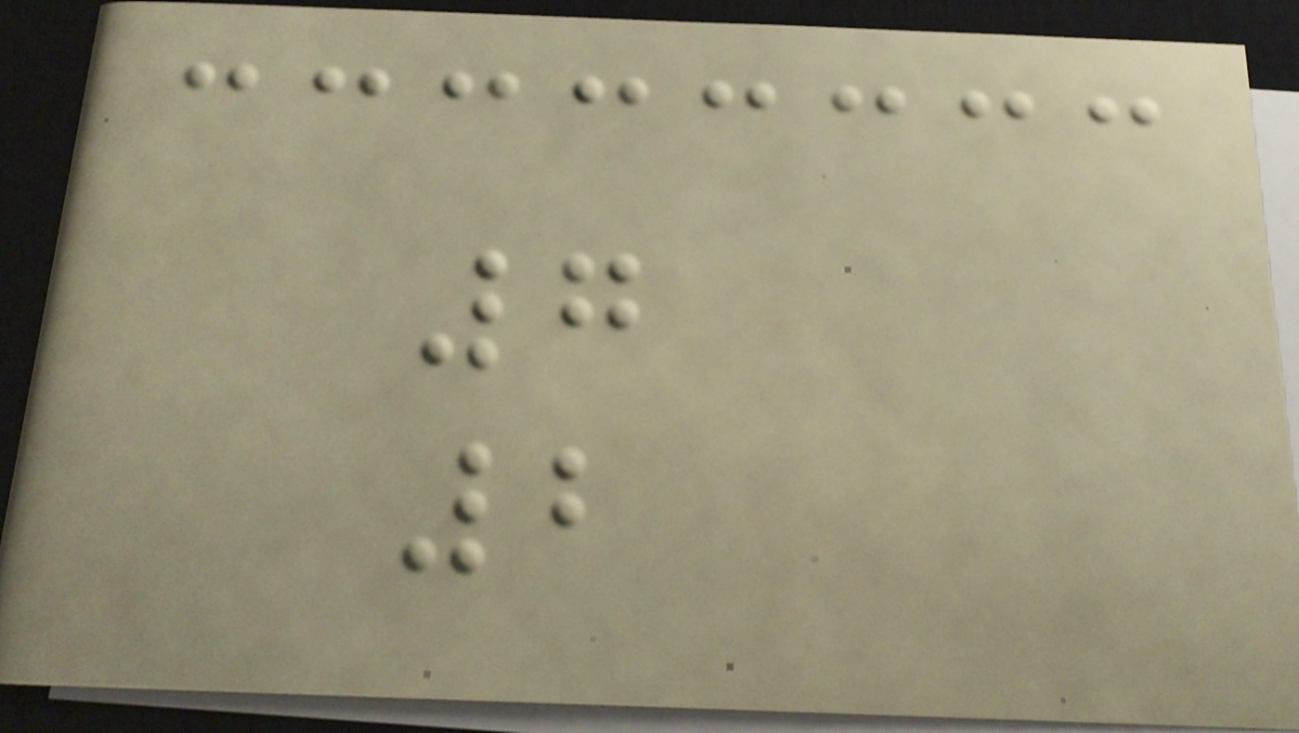7
2
